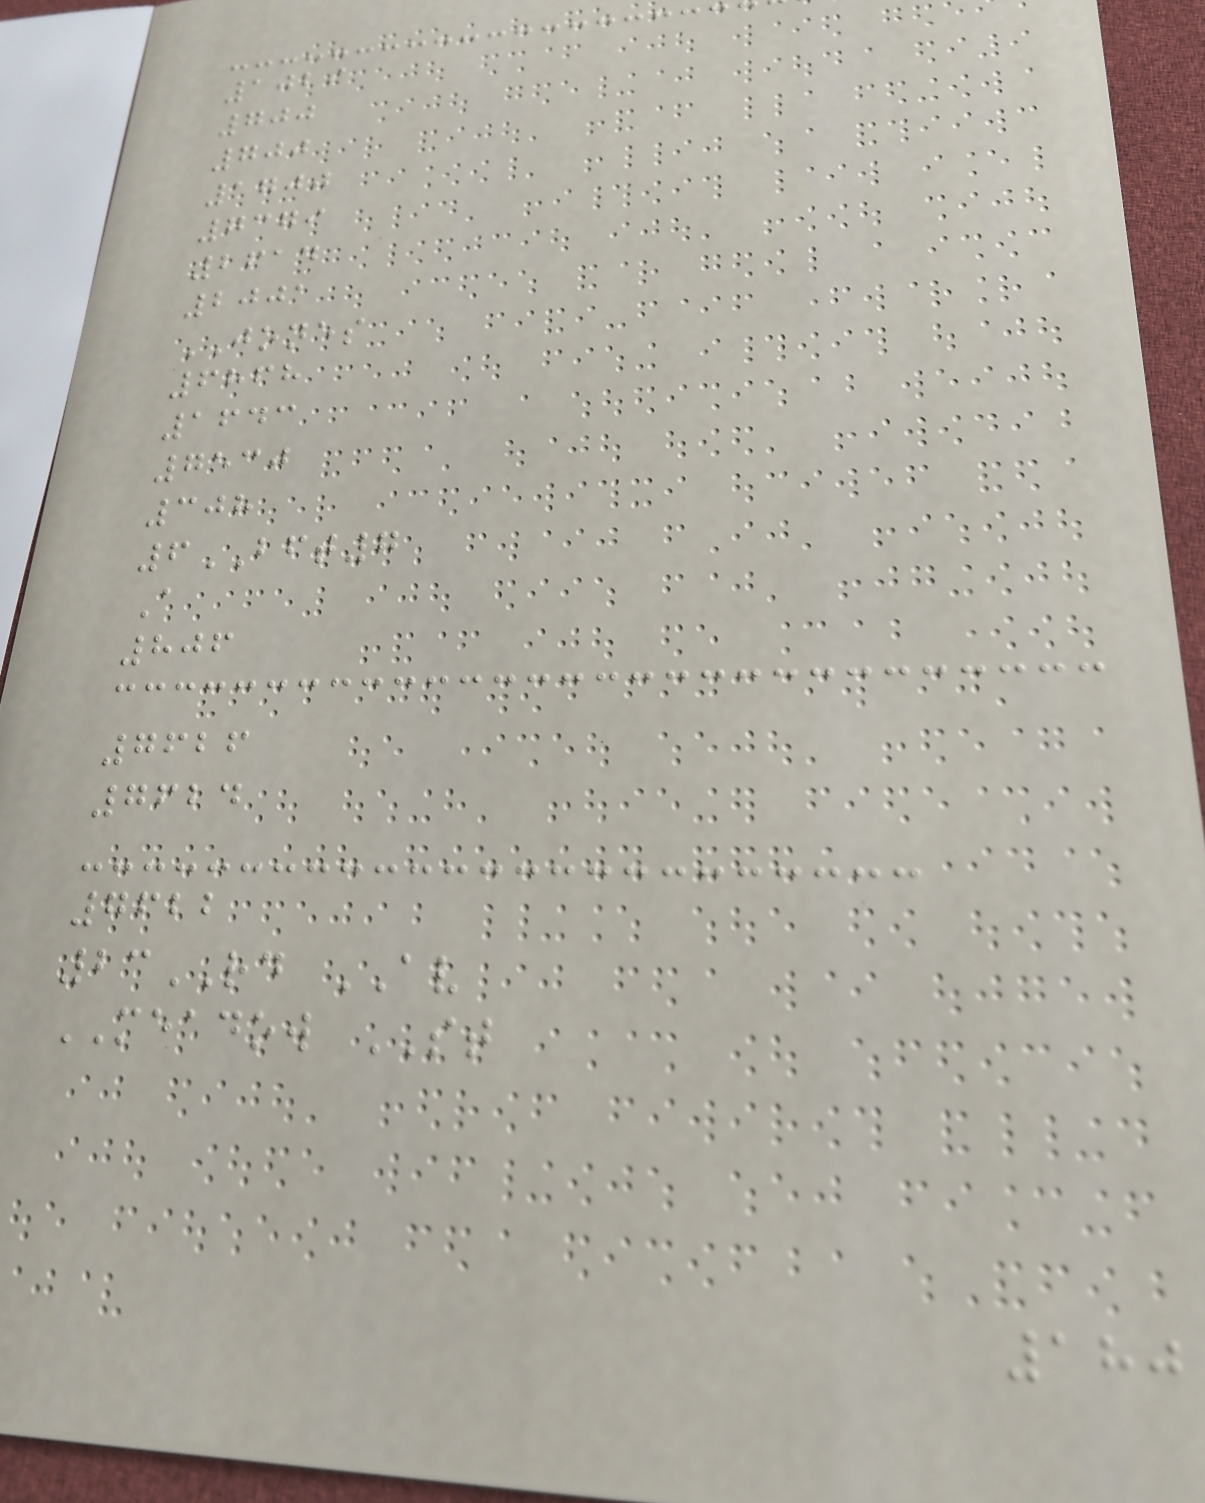1029
700
700
1700
7379
2614
2001
JONES
6868
1643
7530
308
6BFT7
A
806
7626
7624
7622
23RD AV
MEADOW ST
180
